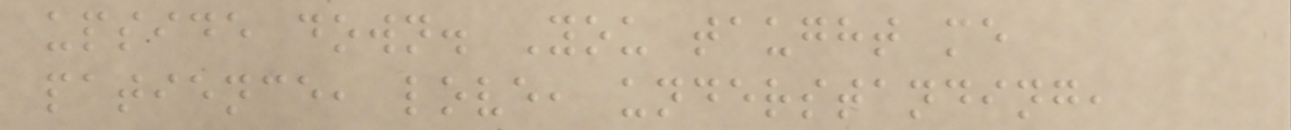upside down. You taught me
patience, love, understanding,
